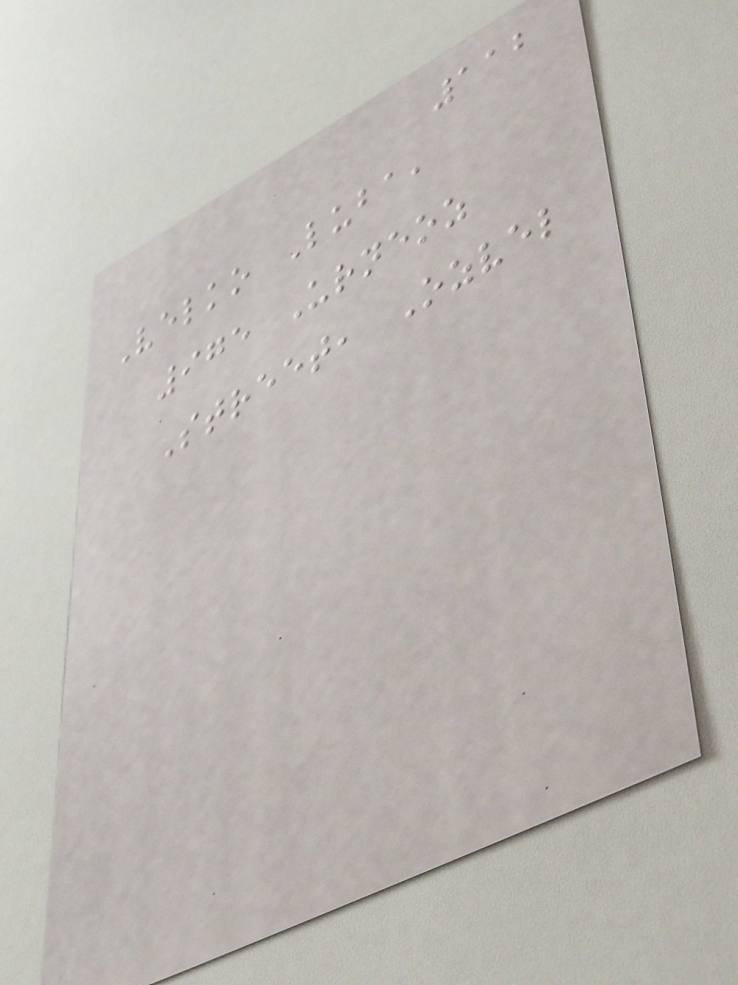112
Velko Luba,
975 Urneoz
Street, Ozvel
